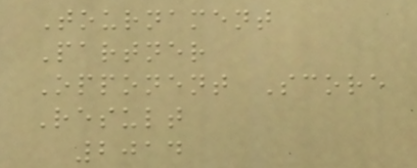Tournament
Partner
Opponent Score
Result
2014
